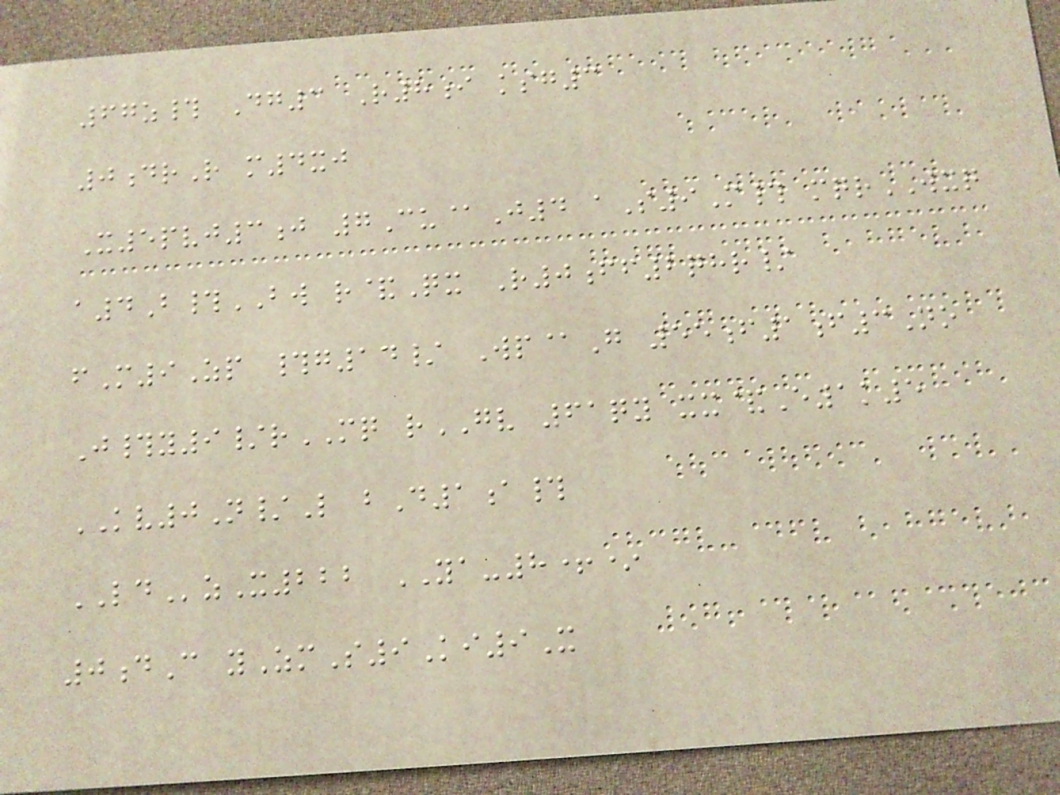67z# Dg3 R8i ksg3
0drR m4xj
X5pvj3j 7Cu@J4 aS9M# mqrWXQ
a4B#BW r&Qx R0ff2qhr/
fM9Zp #g14/ Wp@G 55f1f3No
J#y9/rMQ rGV 61qy xx&E1k5
KV0N/L bD1a#
LDzX222 YA-8+*
0dC yZmS9Ki9X
